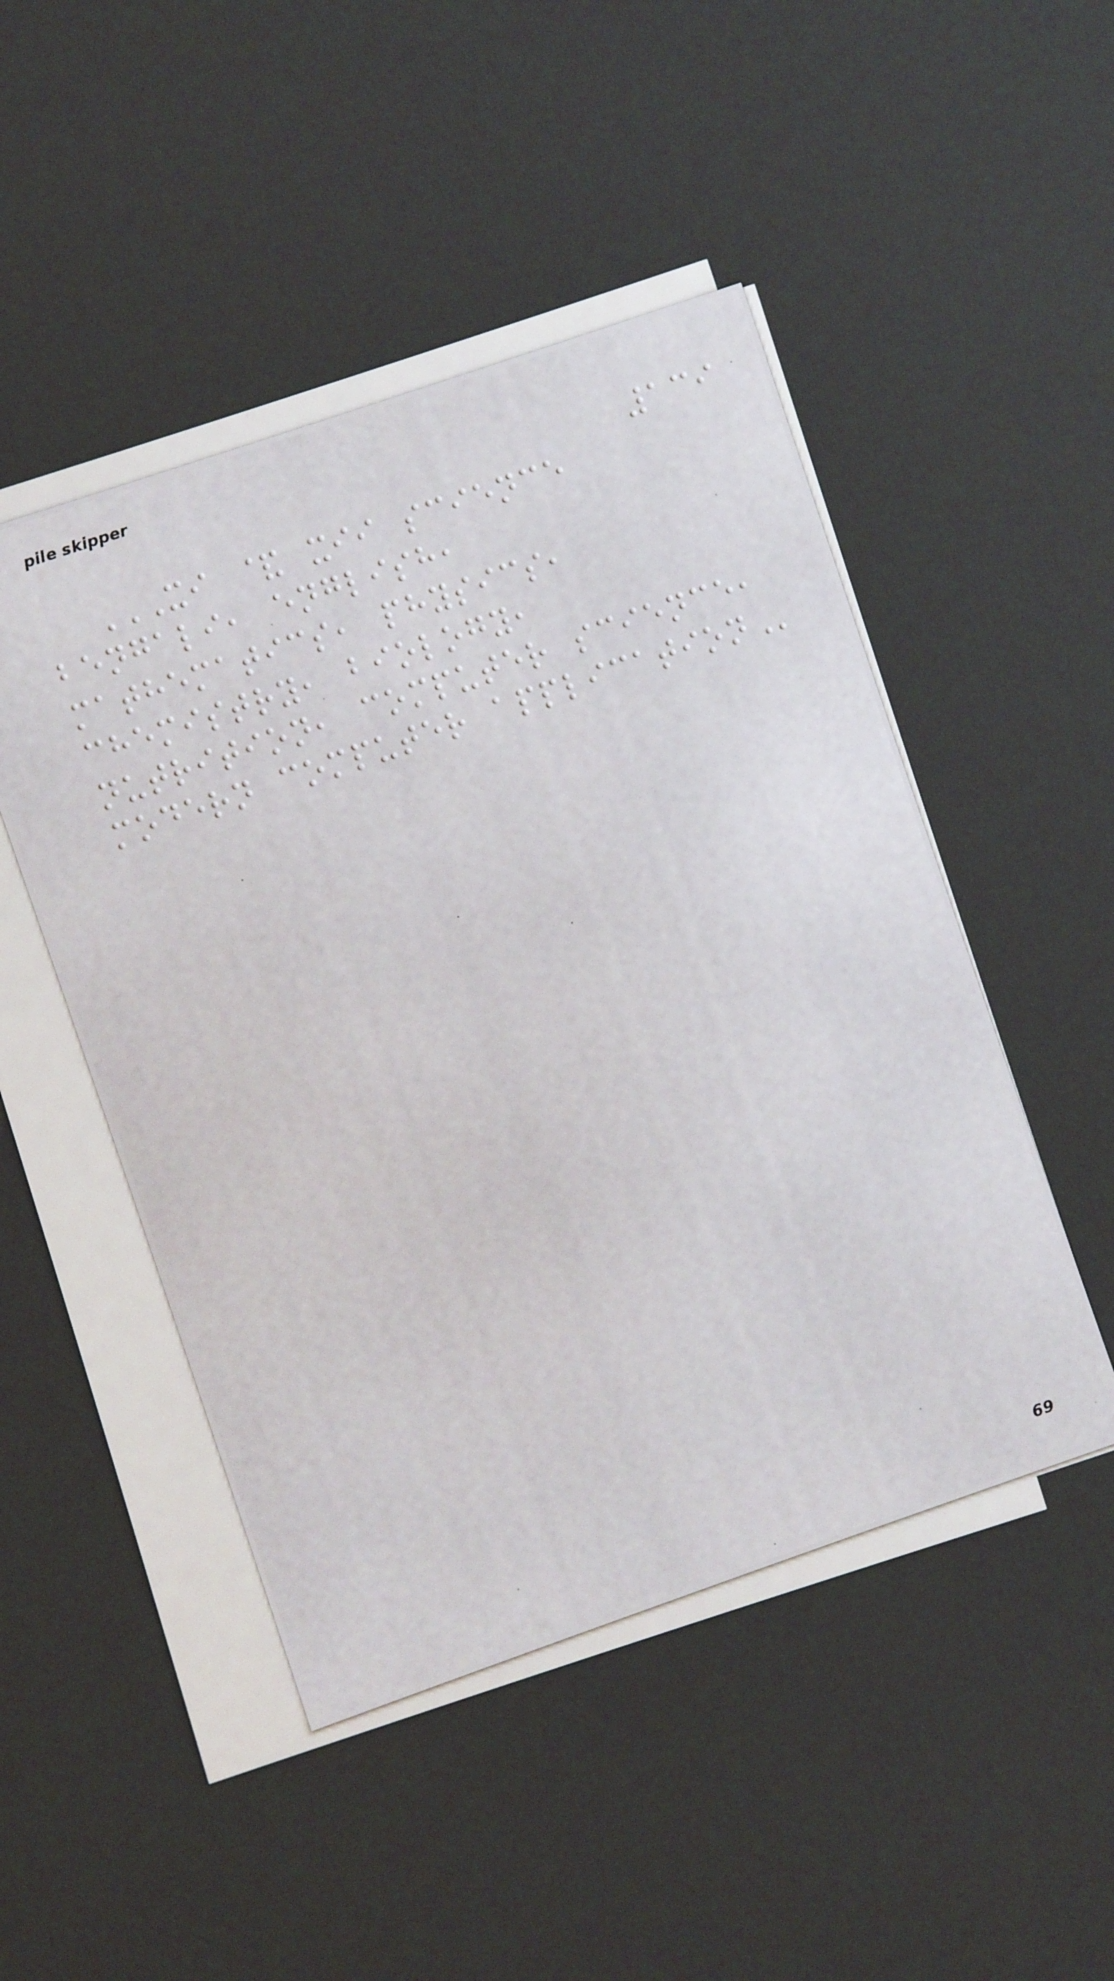139
XI & XII SCIENCE
BENGALI, ENGLISH,
MATHEMATICS, PHYSICS,
CHEMISTRY, BIOLOGY,
NUTRITION, COMPUTER SCIENCE,
MODERN COMPUTER APPLICATION
